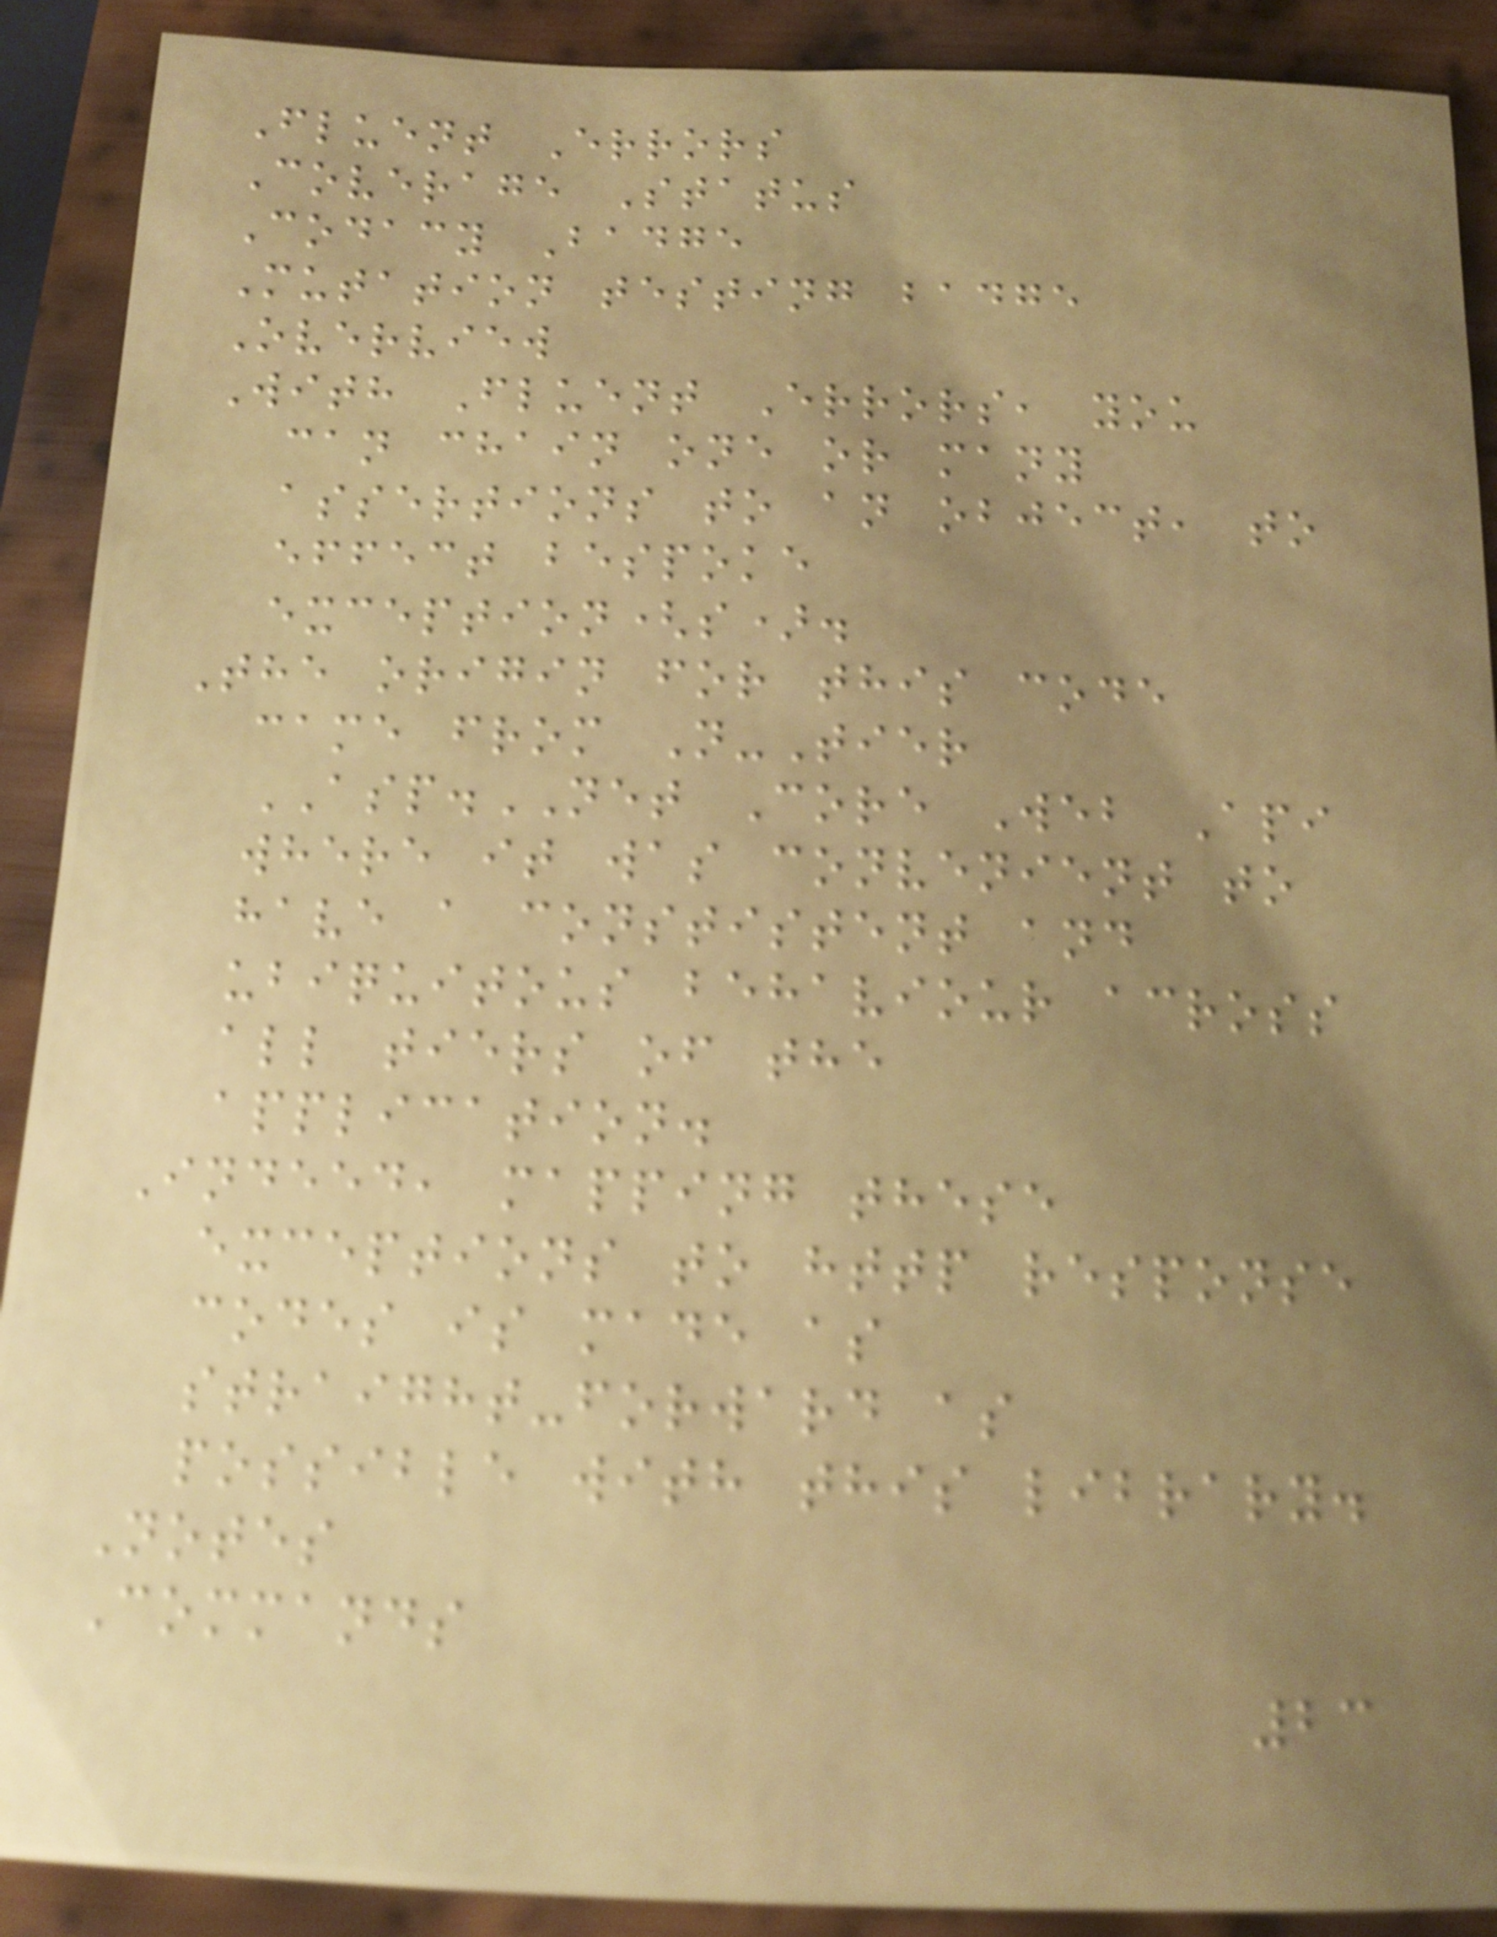Fluent Errors
Coverage Status
Codacy Badge
Mutation testing badge
Overview
With Fluent Errors, you
can chain one or many
assertions to an object, to
effect bespoke
exception(s).
The origin for this code
came from N-Tier
ASP.NET Core Web Api
where it was convenient to
have a constistent and
ubiquitous behaviour across
all tiers of the
application.
Indeed, mapping these
exceptions to http response
codes is made as
straight-forward as
possible with this library.
Notes
Commands
23
